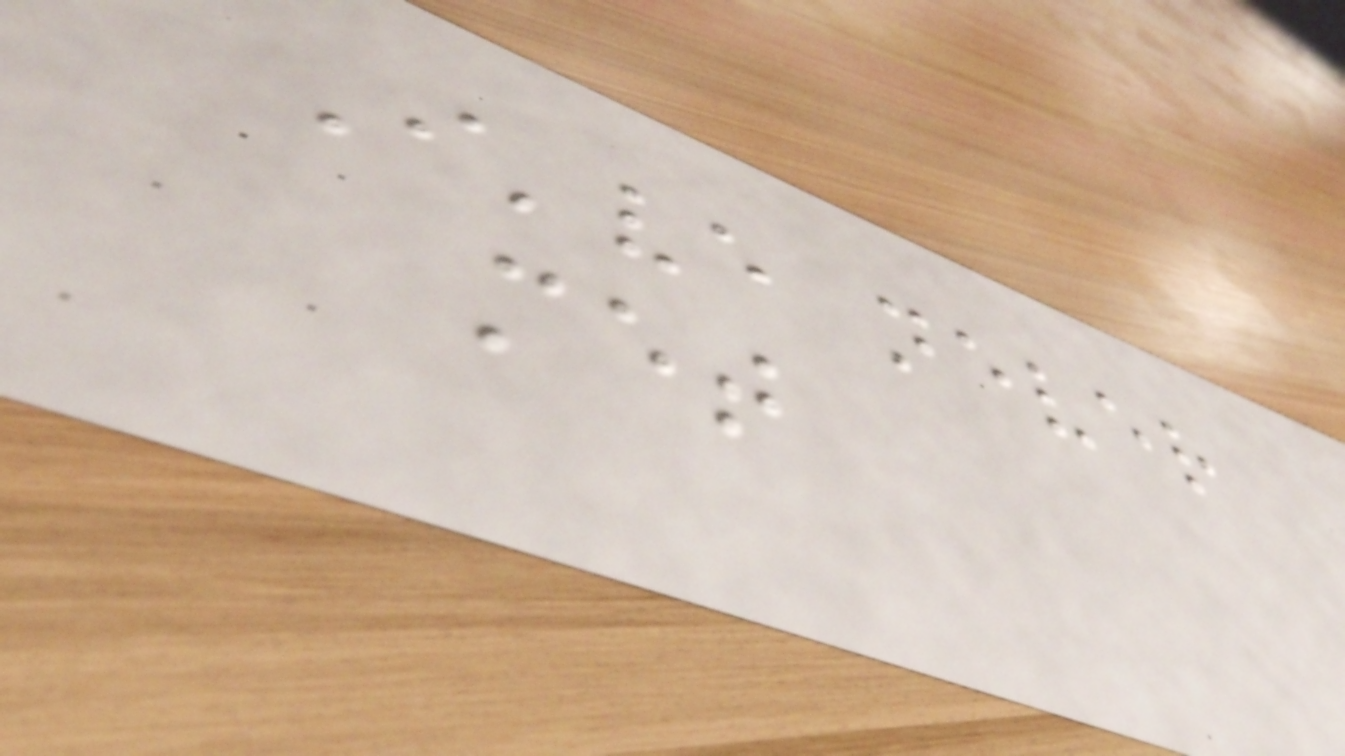I've never
met
